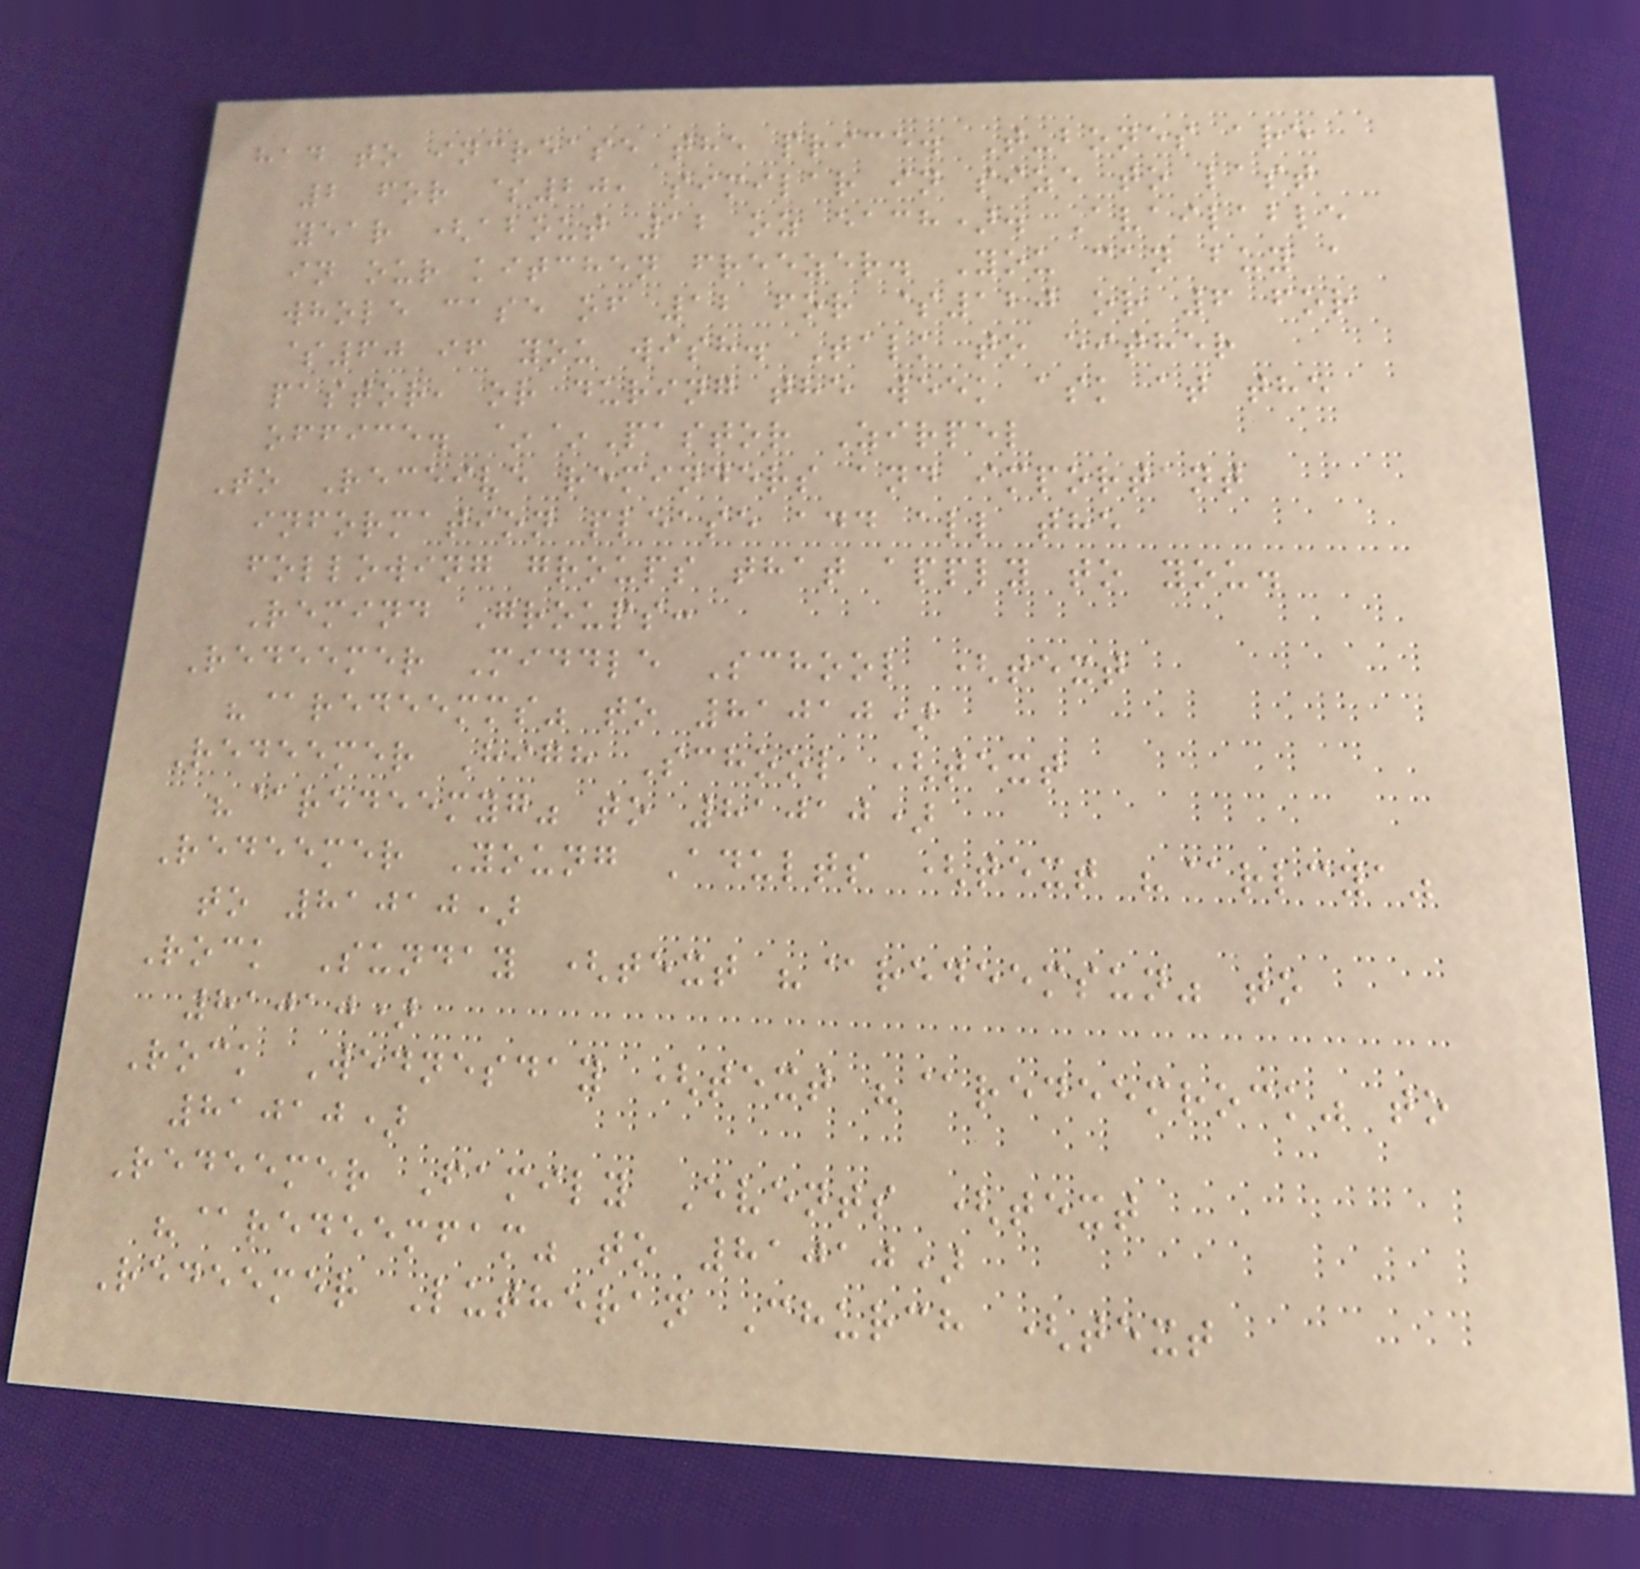had to increase the price. T-bones are
2 for $20, similar in size to last
year (about 12 oz each). Available
in our kitchen freezer. You can buy a
whole case of 12 for $120 or 6 for
$60 if you wish. Talk to either
pastor, or during the week ask at the
office. ~~Pastor Zirpel
To Receive reminders and important
information please add all the
following groups that apply to you.
Remind Groups:
Redeemer Middle School (text
"@redeemms" to 81010)
Redeemer High School (text
"@redeemyg" to 81010)
Redeemer Young Adults (text "@rlcya"
to 81010)
Rock Sunday (text "@redeemsun" to
81010)
Rock Wednesday (text "@redeemrock" to
81010)
Redeemer Family Events (text
"@redeemfam" to 81010)
Redeemer Lutheran Church (text
